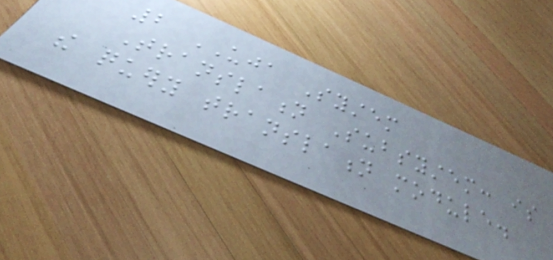2 UJA System
Translation Subsystem: is
the query translation module.
